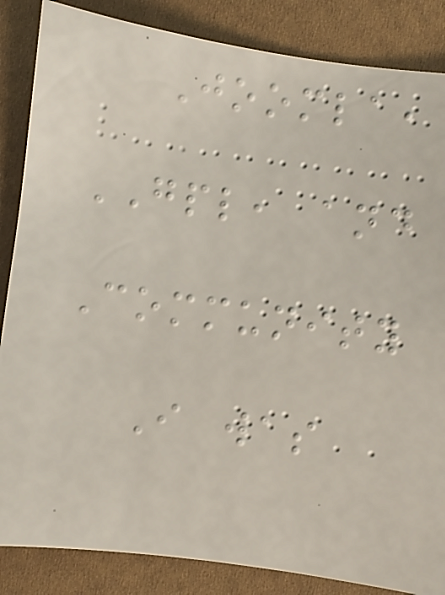Joomla,
GPL, and
Community
I was
